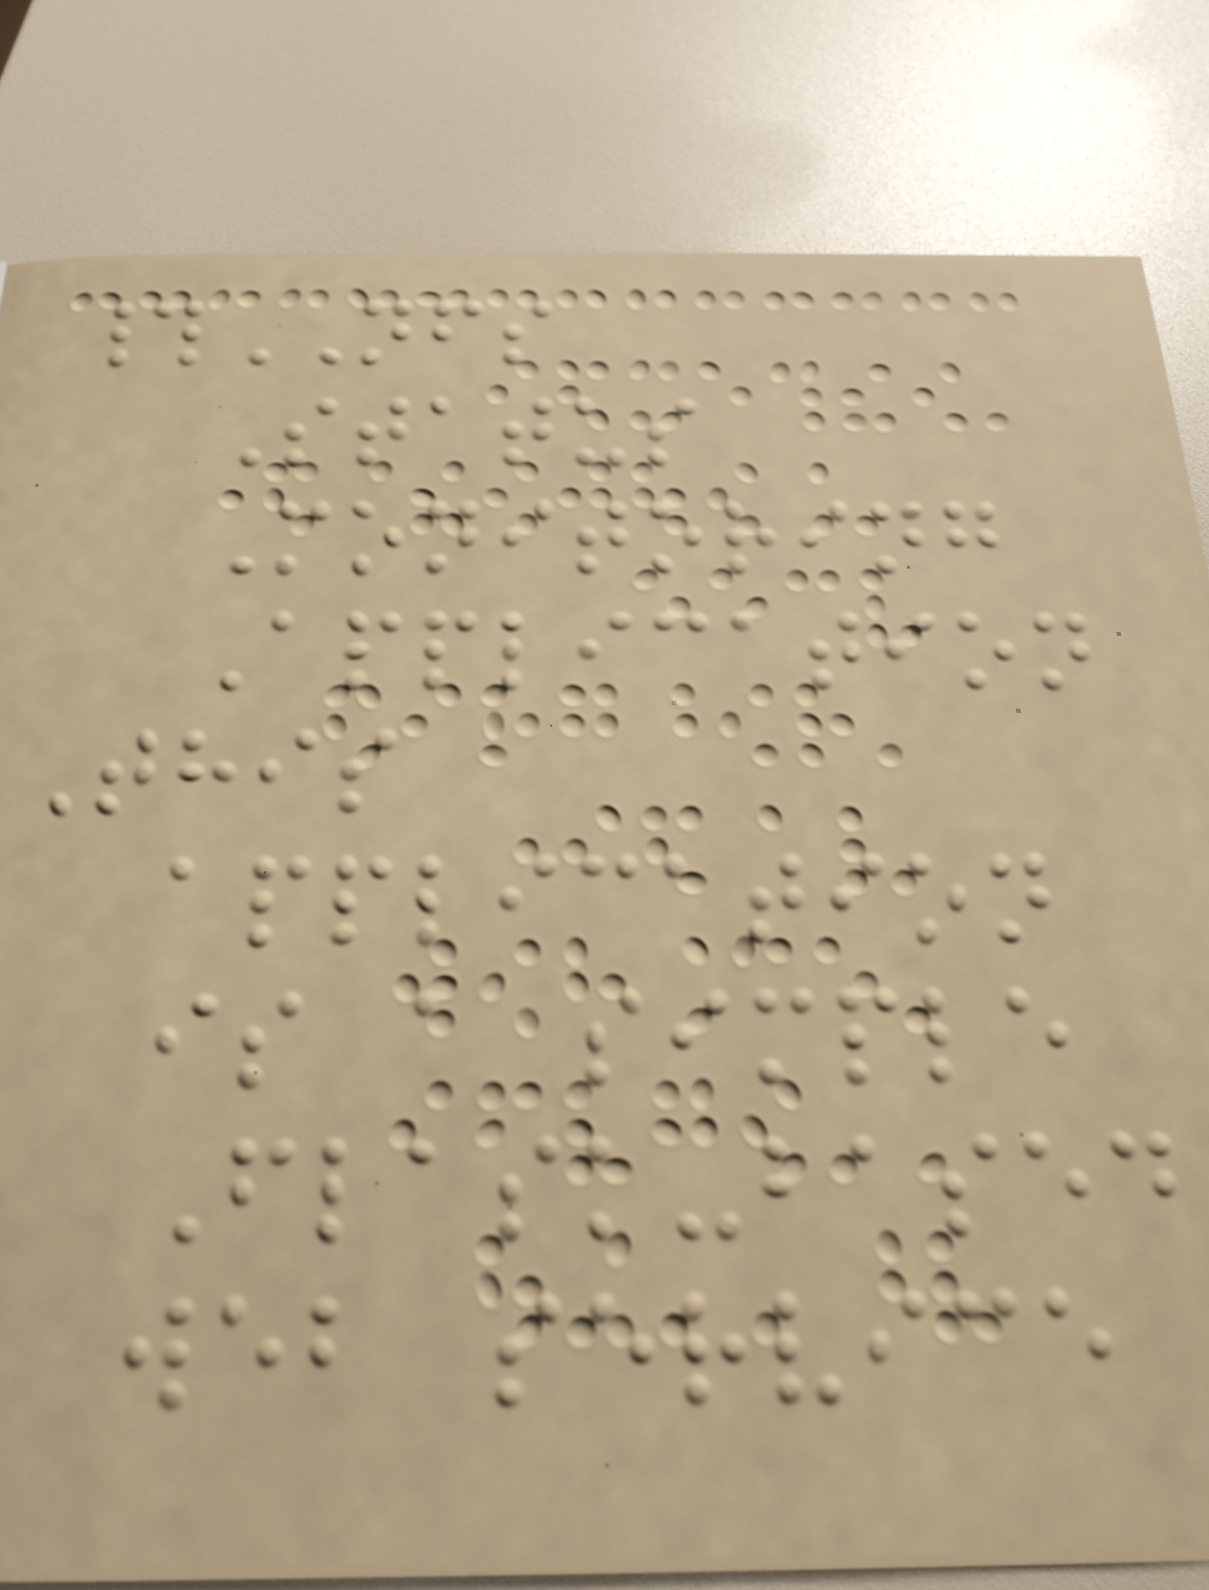#NFS
Status
Monitoring
Application
This
application
is a simple
Flask-based
web service
